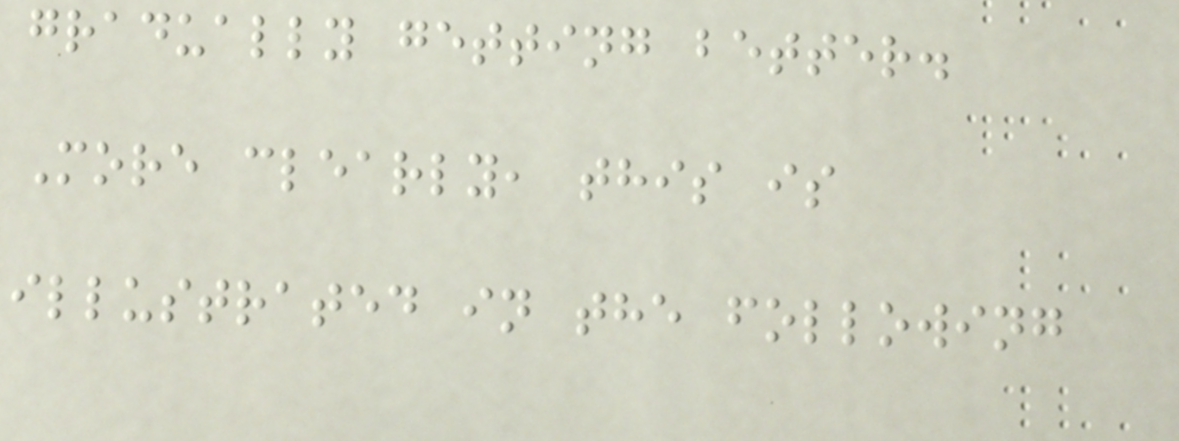gradually getting better.
More clearly, this is
illustrated in the following
